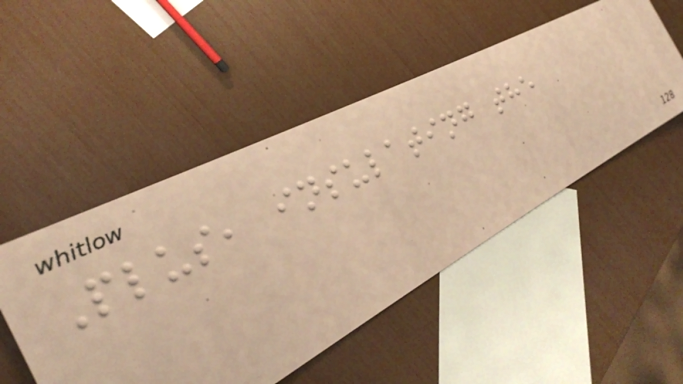Plus, insulating the
